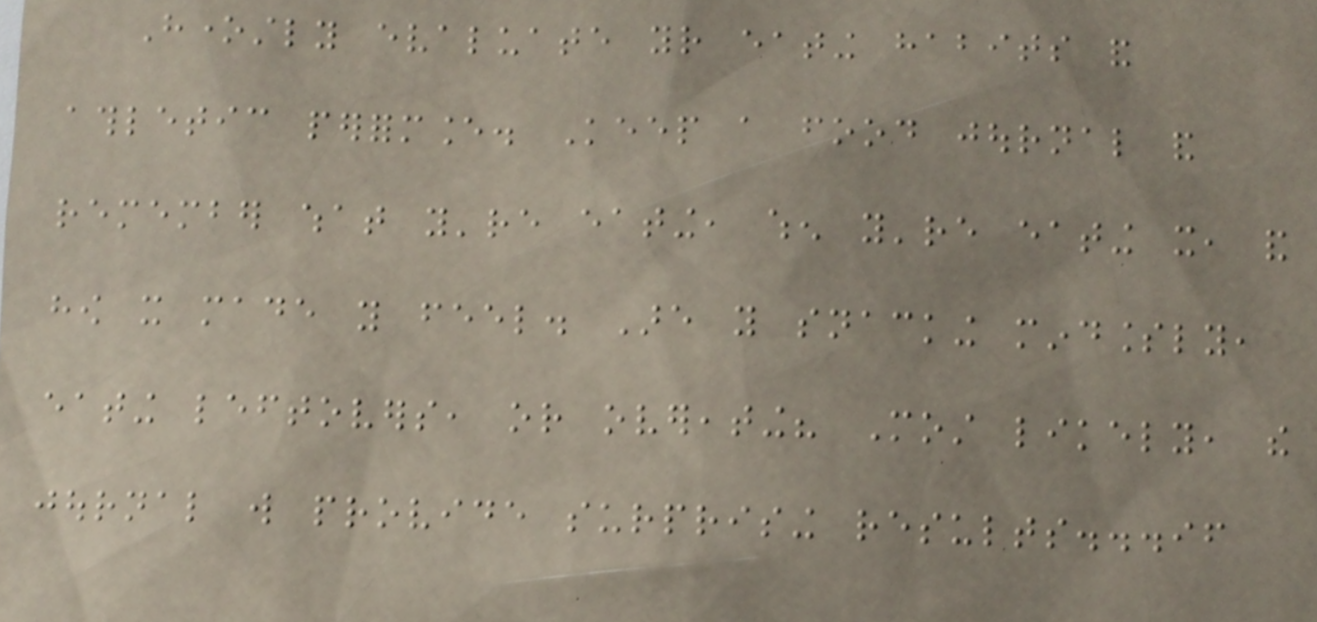Honestly evaluate your eating habits and
athletic performance. Keep a food journal and
remember what you're eating, when you're eating it, and
how it made you feel. Are you snacking mindlessly,
eating leftovers, or overeating? Most likely, the
journal will provide surprising results...if
